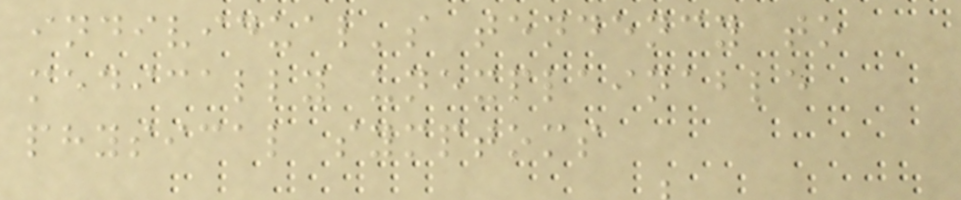individual's tendency to
medically unexplainable
physical symptoms
